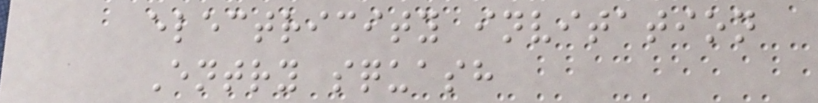electricity invitation
Entry squash
